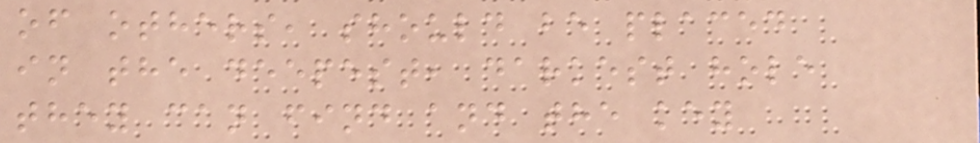of others, should be placed
in the deepest, darkest hole
they can find and the key
